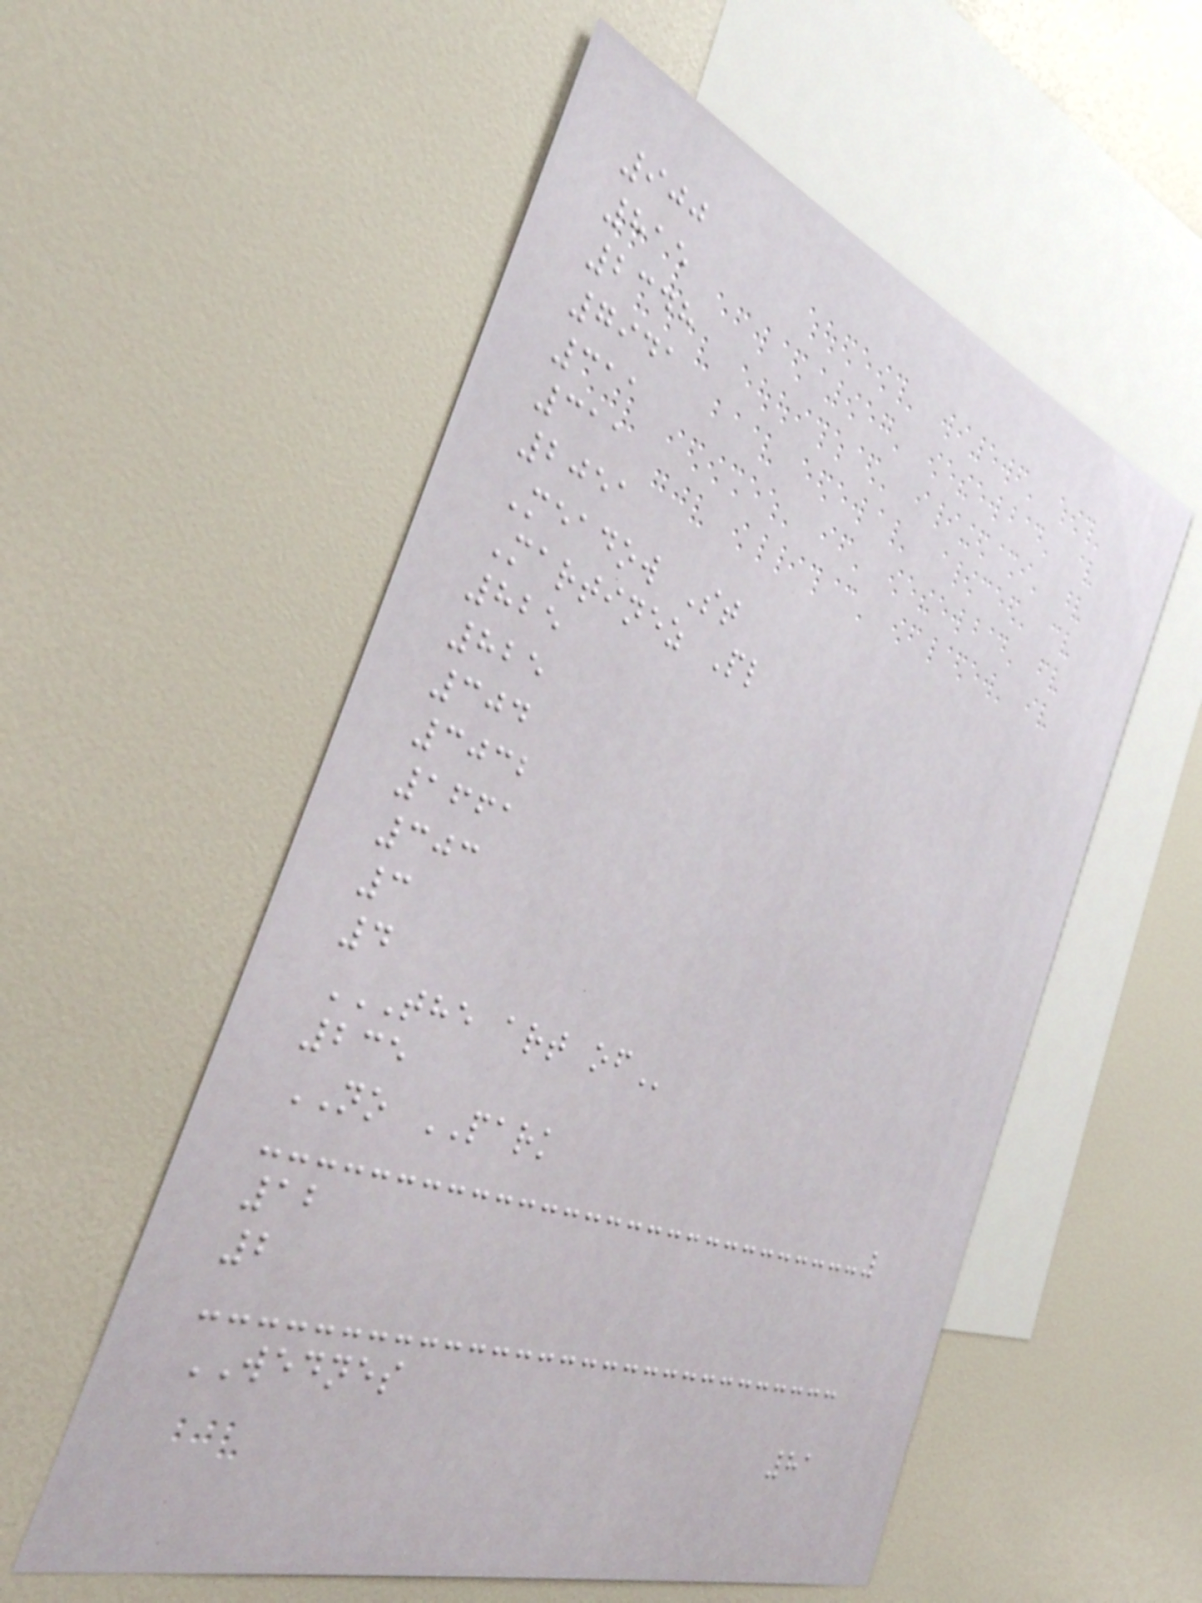900
815
2348
7941
311
311
2051
Meadow St
Martinez Pl
825
825
304
3032
1661
303
3
4
THE ART OF
235
NO PARK
12
2
WEDNES
81
